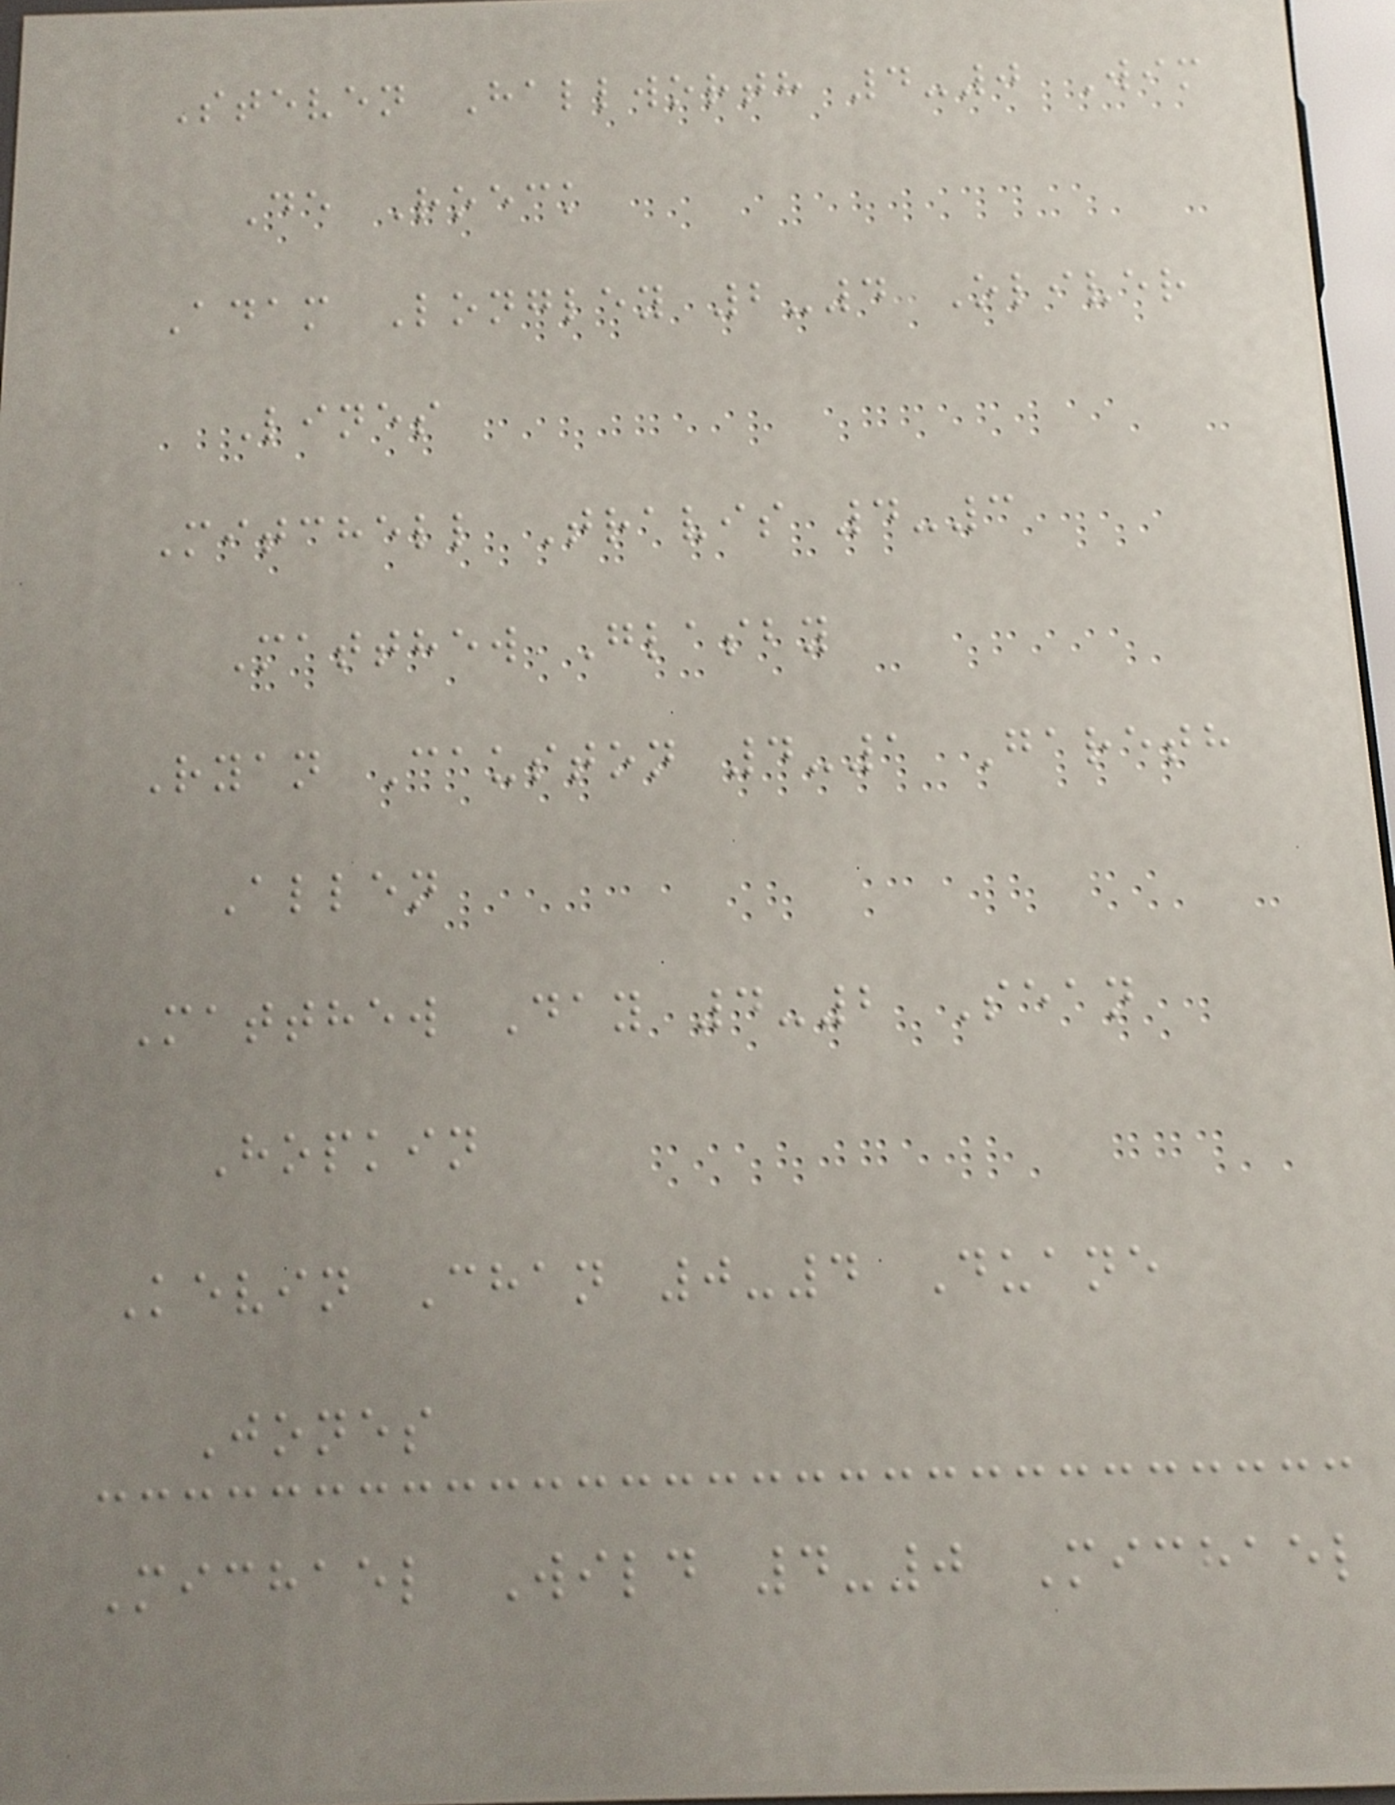Steven Hallworth 4-0 Wim
De Roeck
Adam Longley 2-4 Oliver
Lines
Mitchell Travis 4-3
Matthew Glasby
Ryan Causton 4-1 Gareth
Allen
Matthew Day 4-2 Sean
Hopkin
Kevin Chan 0-4 Duane
Jones
Michael Wild 4-0 Michael
